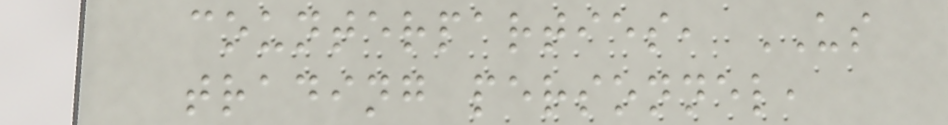counterparties, US
trading personnel,
